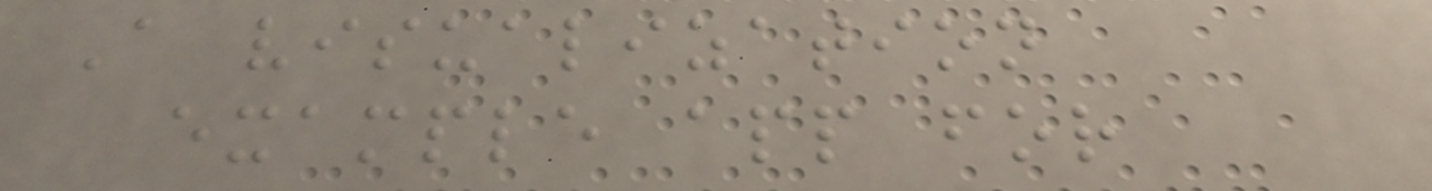A visualization
example app for
